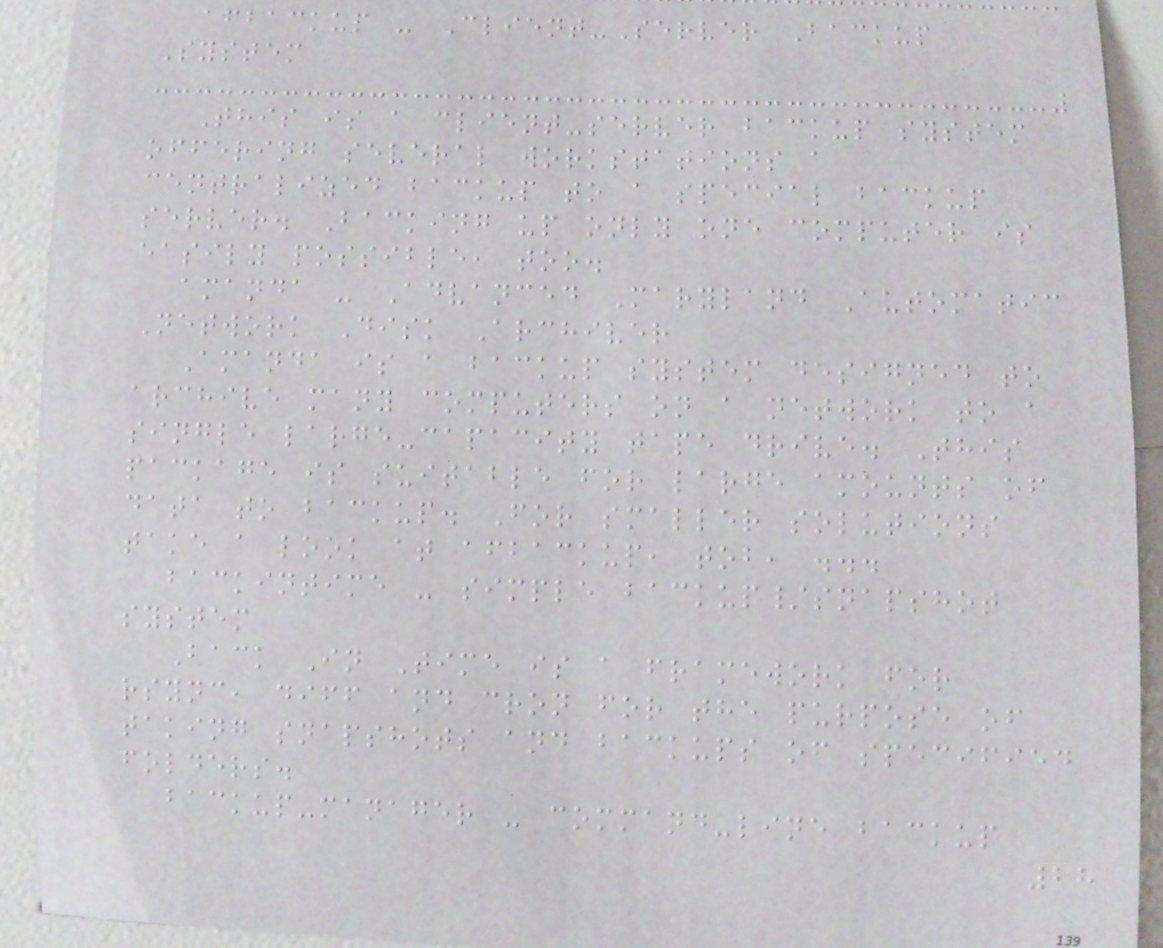afbackup - Client-Server Backup
System
This is a client-server backup system
offering several workstations a
centralized backup to a special backup
server. Backing up only one computer is
easily possible, too.
amanda - Advanced Maryland Automatic
Network Disk Archiver
Amanda is a backup system designed to
archive many computers on a network to a
single large-capacity tape drive. This
package is suitable for large amounts of
data to backup. For smaller solutions
take a look at afbackup, tob, ...
backintime - simple backup/snapshot
system
Back In Time is a framework for
rsync, diff and cron for the purpose of
taking snapshots and backups of specified
folders.
backup-manager - command-line backup
28
